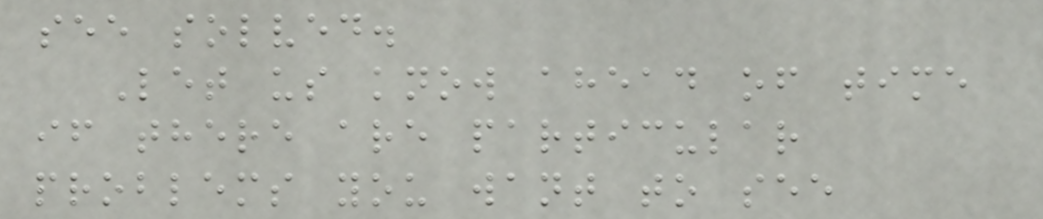see solved.
Let us know ahead of time
if there are particular
problems you want to see
